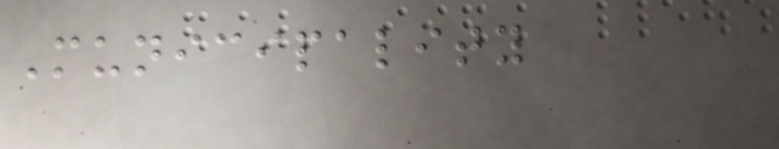Municipality
